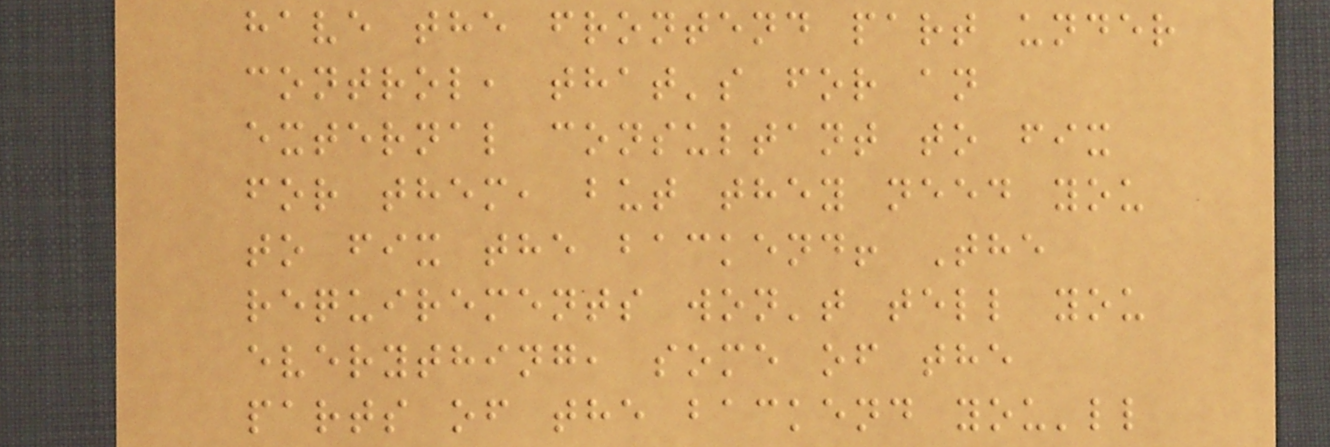have the frontend part under
control, that's for an
external consultant to fix
for them, but they need you
to fix the backend! The
requirements won't tell you
everything, some of the
parts of the backend you'll
